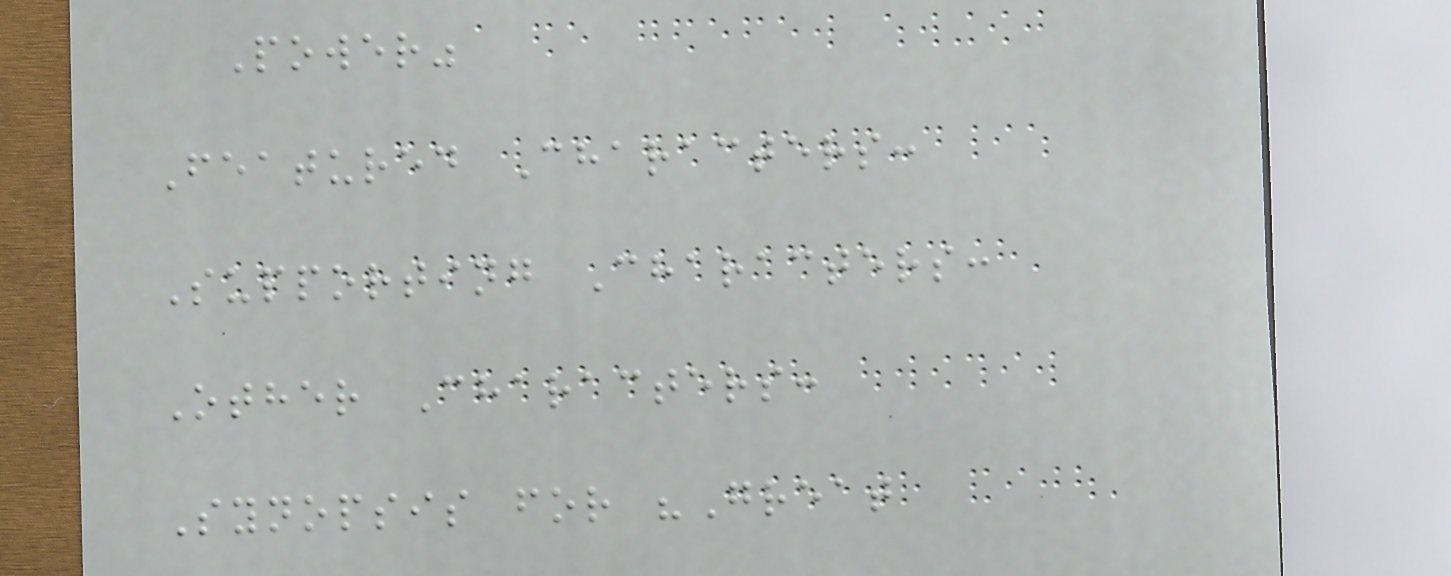Power"
Featured Characters:
Supporting Characters:
Other Characters:
Synopsis for "Great
